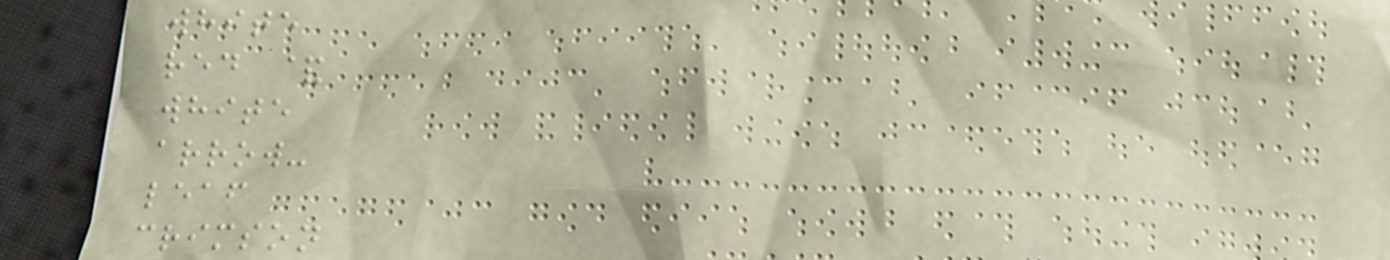white
red &
white
arrow-
leaf
crimson
